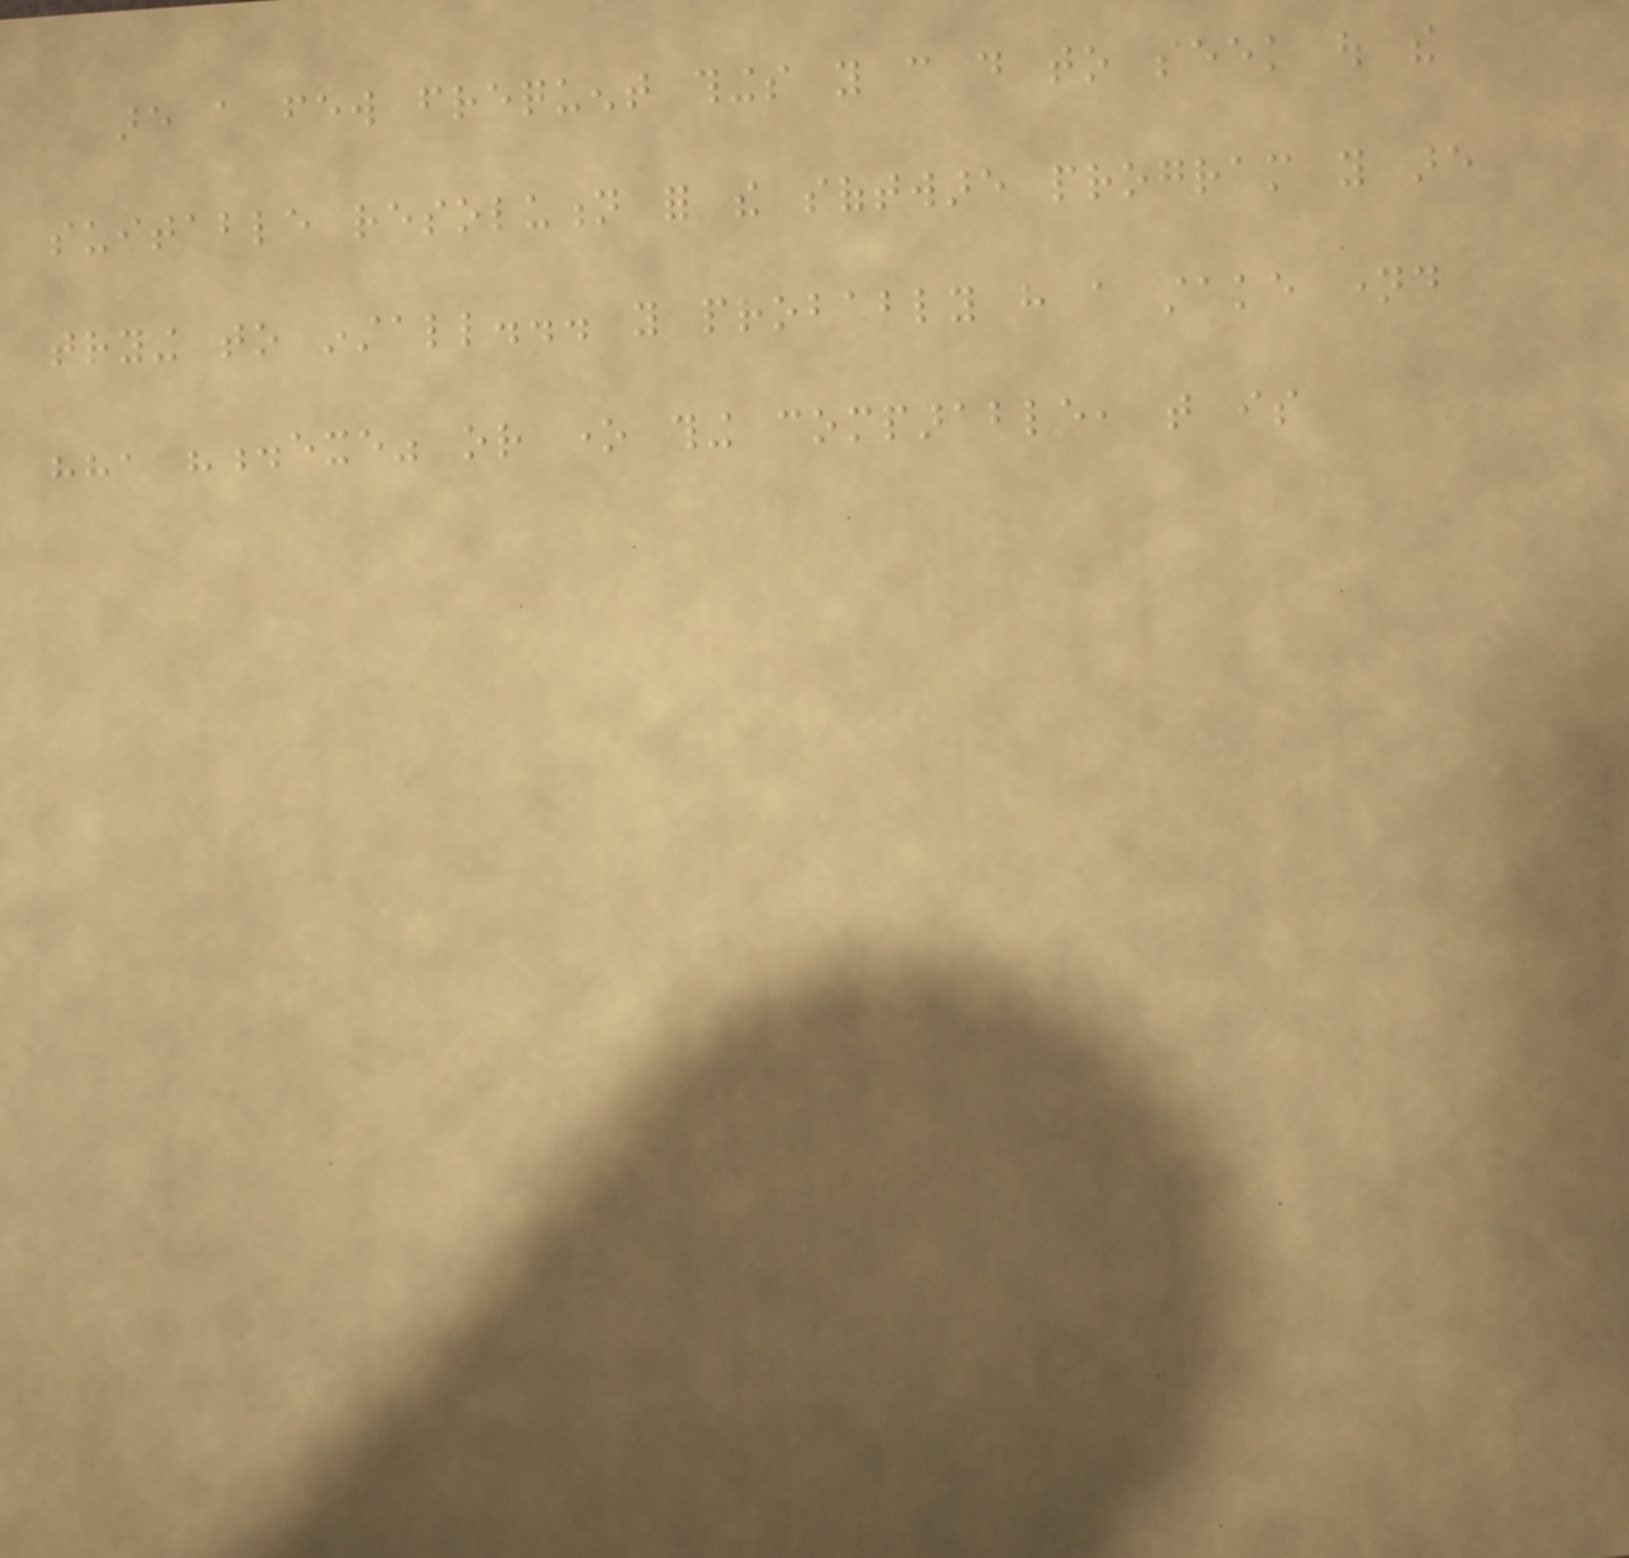are a few frequent things you can do to seek out the
suitable resolution for the software program you are
trying to install... you probably have a stake named
"", ".exe" or one thing comparable, that is
